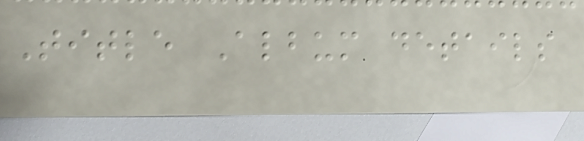Title Album details
